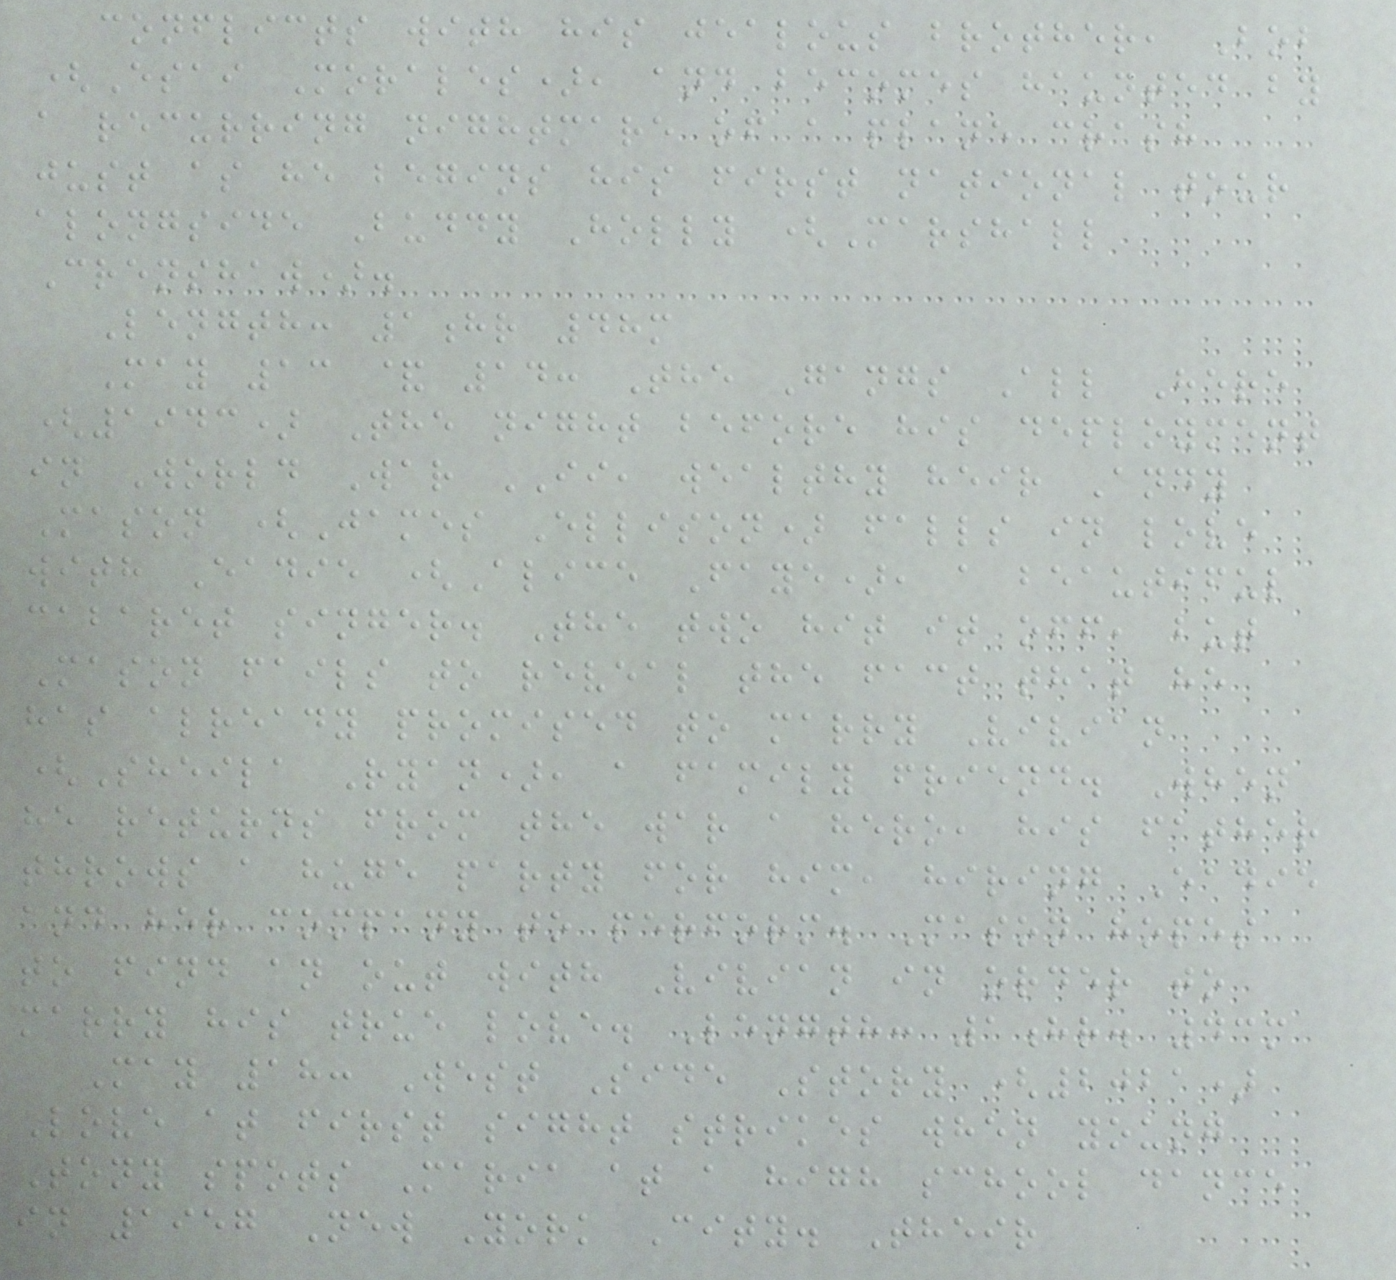conflicts with his jealous brother, Bob
(Esai Morales), and becomes haunted by
a recurring nightmare of a plane crash
just as he begins his first national tour
alongside Buddy Holly (Marshall
Crenshaw).
Length: 1hr 48m
May 13 & 14: The Gangs All Here
(1943) The night before his deployment
in World War II, wealthy heir Andy
Mason (James Ellison) falls in love
with Eadie (Alice Faye), a beautiful
cabaret singer. The two hit it off, but
Mason fails to reveal the fact that he
has already promised to marry Vivian
(Sheila Ryan), a family friend. When
he returns from the war a hero, his father
throws a huge party for him, hiring Eadie
and her company to perform. Mason hopes
to find an out with Vivian in order to
marry his true love. Length: 1hr. 43m
May 18: West Side Story (2021)
Love at first sight strikes when young
Tony spots Maria at a high school dance
in 1957 New York City. Their
